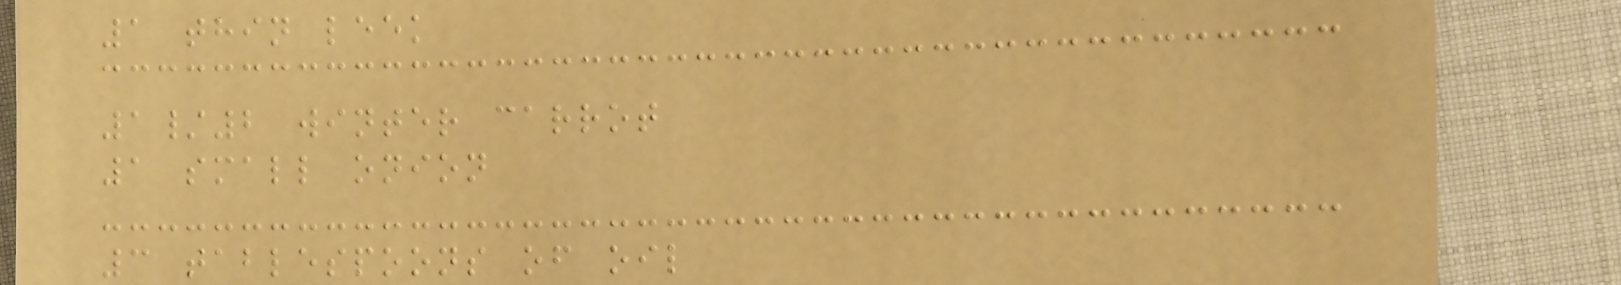1 thin leek
1/2 winter carrot
1 small onion
3 tablespoons of oil
